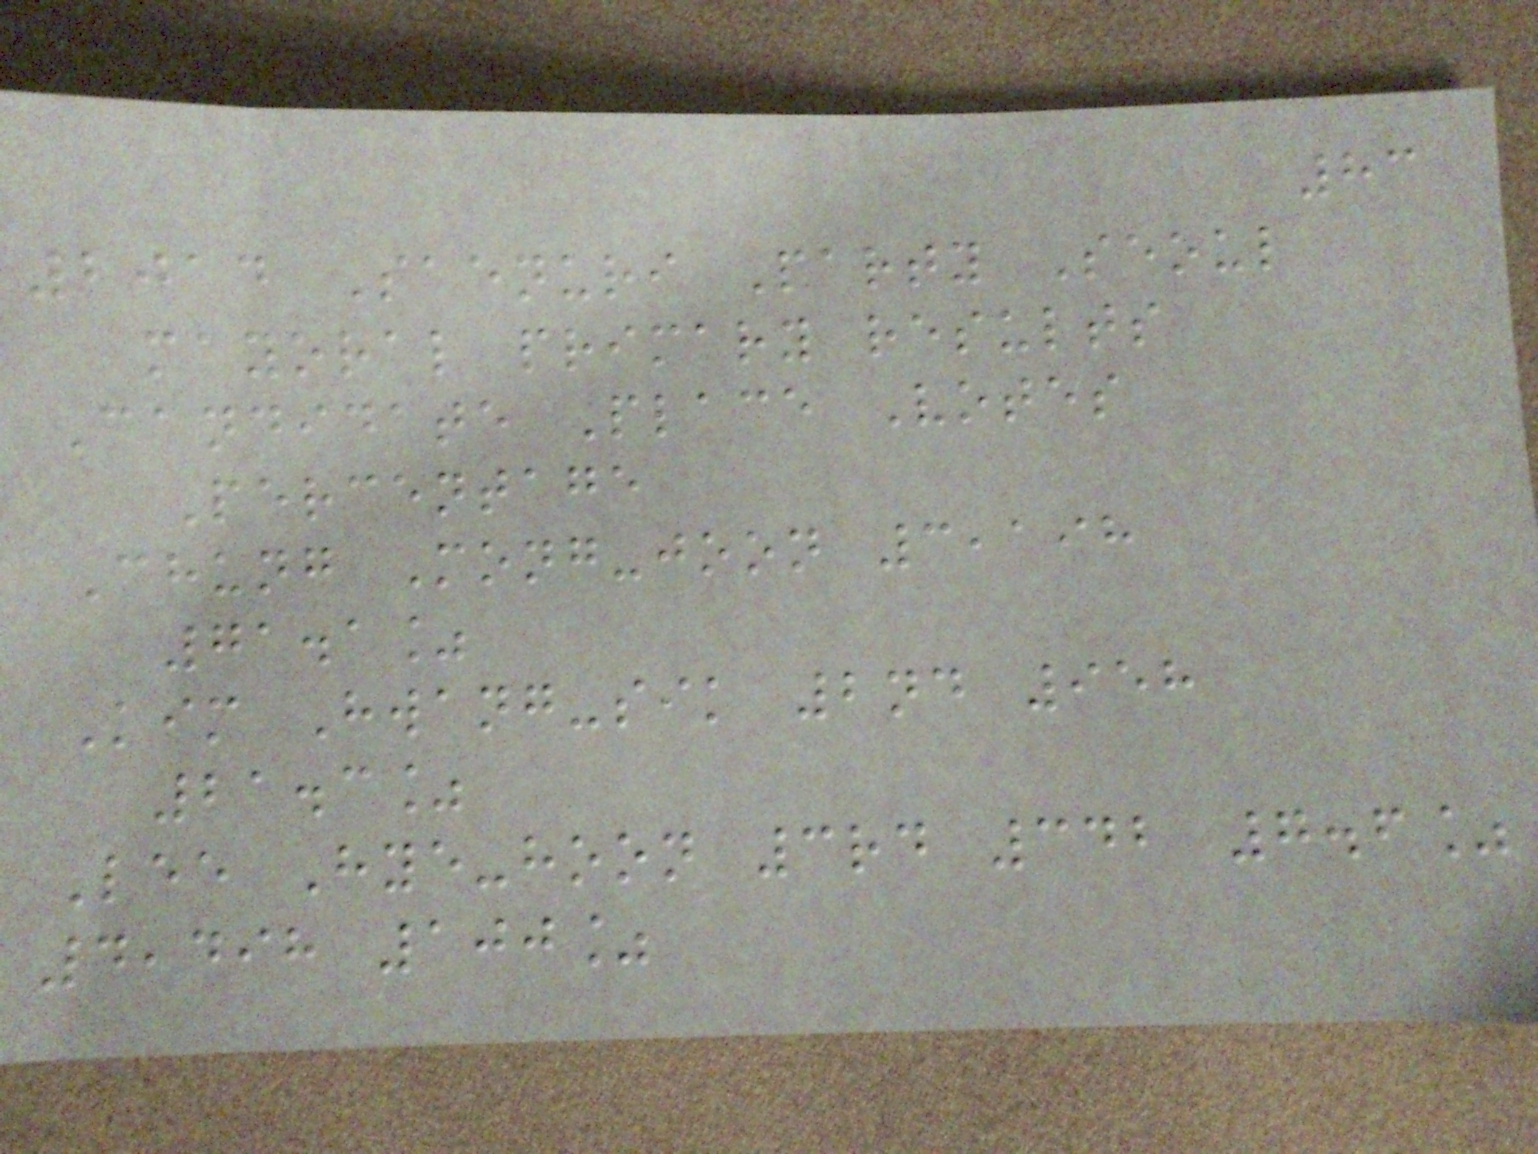83
2014 Saenuri Party Seoul
mayoral primary results
Candidate Place Votes
Percentage
Chung Mong-joon 3,198
71.1%
Kim Hwang-sik 2nd 958
21.3%
Lee Hye-hoon 3rd 342 7.6%
4,498 100%
